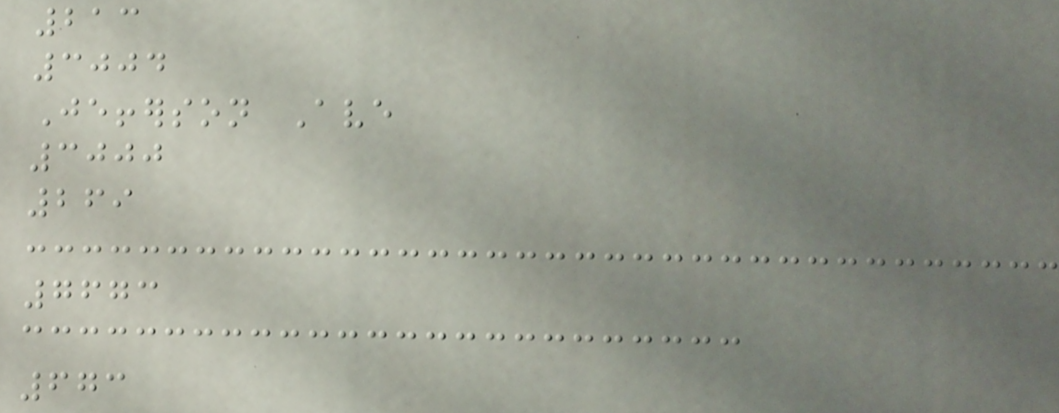213
3004
Jefferson Ave
3000
269
7673
673
